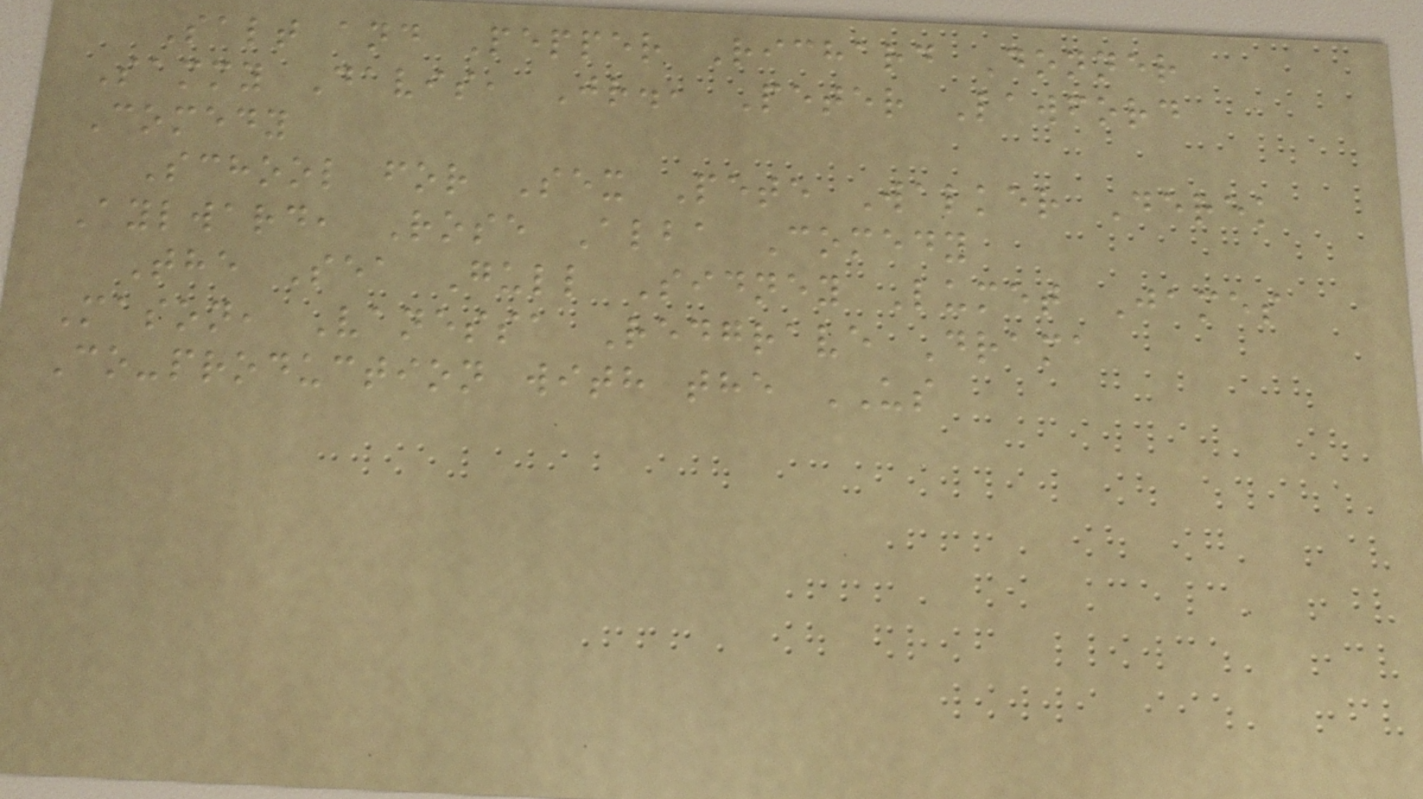Salt and Pepper Richard Donner
Sammy Davis, Jr., Peter Lawford
Comedy
School for Sex Pete Walker Derek
Aylward, Rose Alba Comedy
The Sea Gull Sidney Lumet James
Mason, Vanessa Redgrave Drama
Co-production with the US
